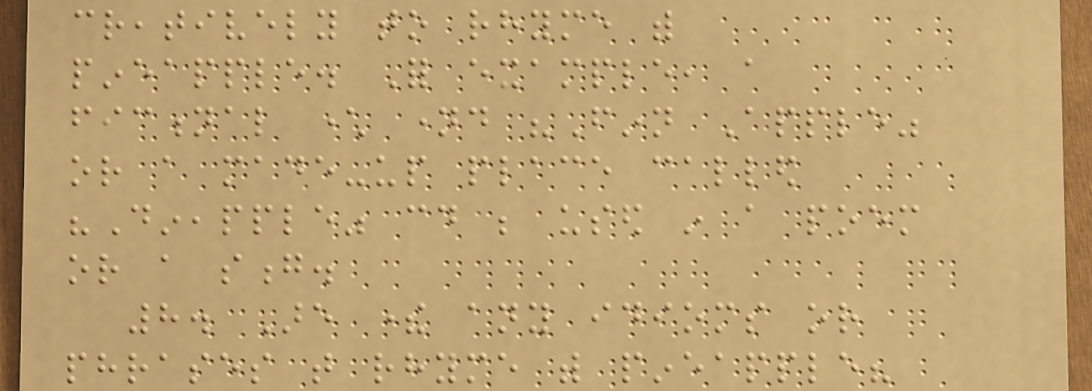creatively to rhyme with
pineapple. For example, a
fictional character named "Finn Apple"
or a made-up place called
"Dineapple" could be used in a poem
or a song.
8. Are there any idioms or
phrases that rhyme with pineapple?
